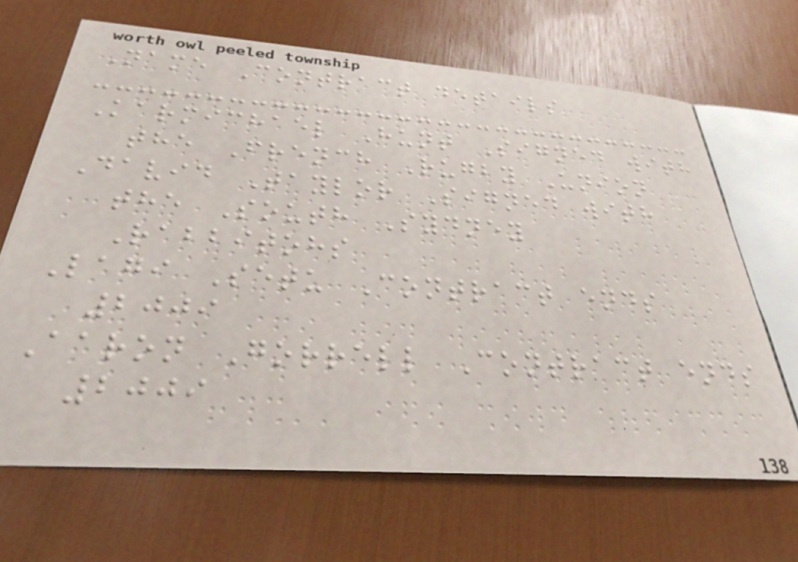Name Contract details
Karmichael Hunt Signed with
the French Rugby Union
David Taylor Signed with
the South Sydney
Rabbitohs
Lagi Setu Contract ends
2009
Aaron Gorrell Contract ends
2009
